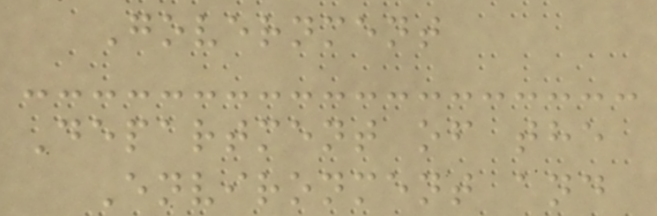Government
Department of the
Environment and
